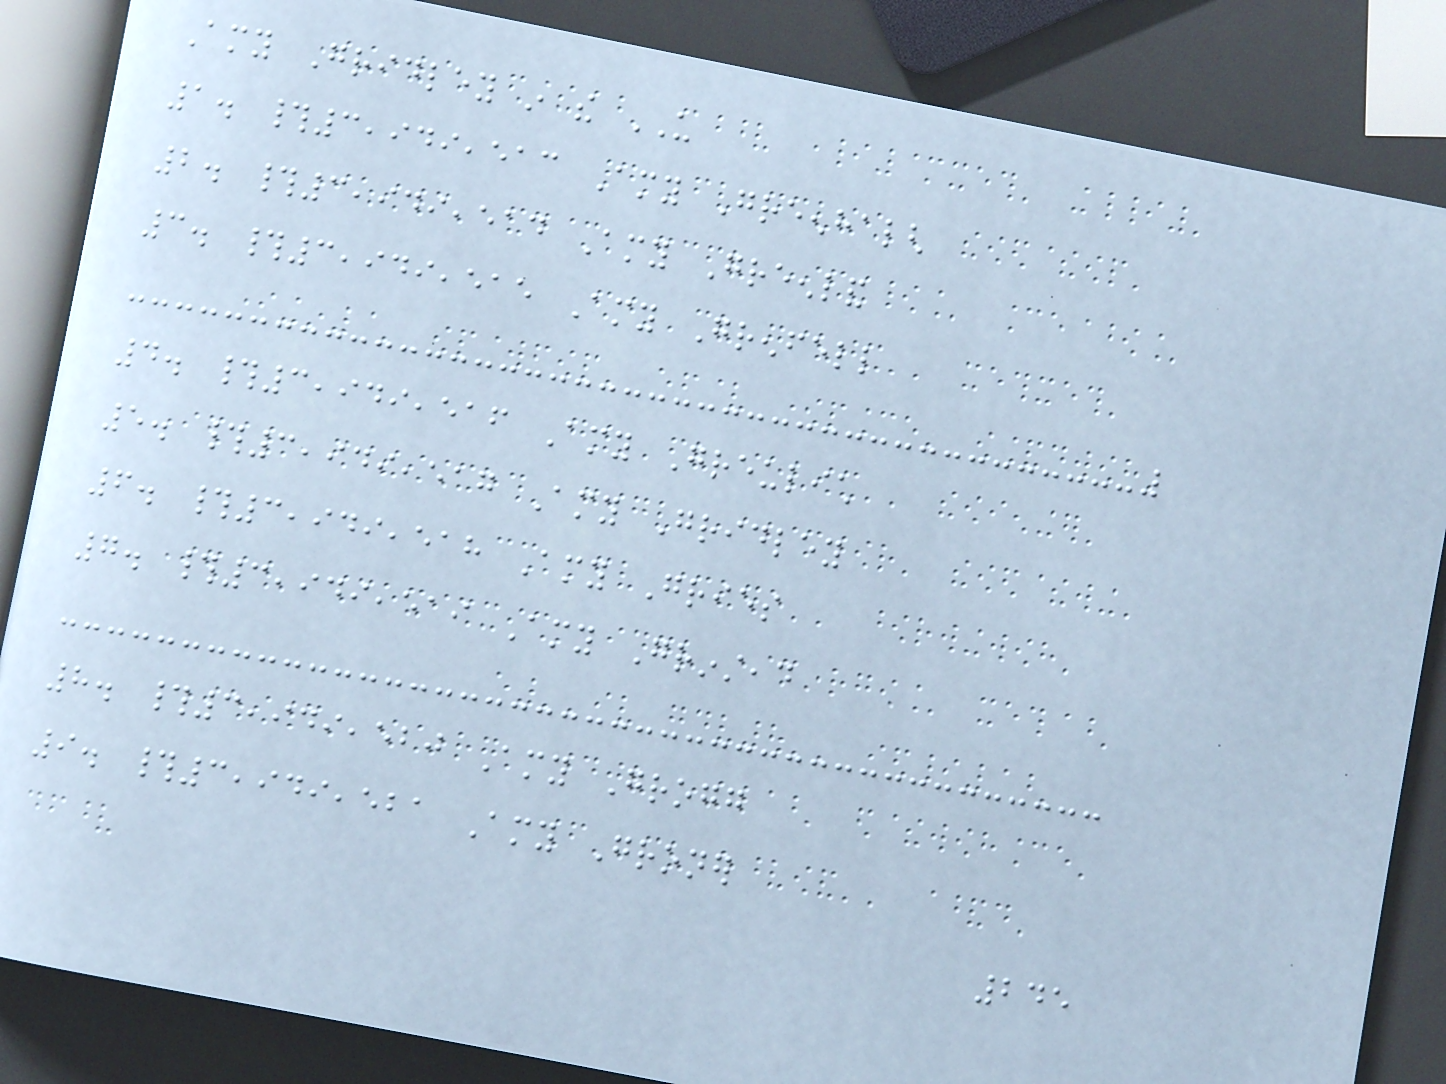Amy Gridley in the US
1. #3,949,513 Amy Greenhalgh
2. #3,949,514 Amy Greenland
3. #3,949,515 Amy Grenfell
4. #3,949,516 Amy Greulich
5. #3,949,517 Amy Gridley
6. #3,949,518 Amy Gries
7. #3,949,519 Amy Grinstead
8. #3,949,520 Amy Grogg
9. #3,949,521 Amy Groner
245
